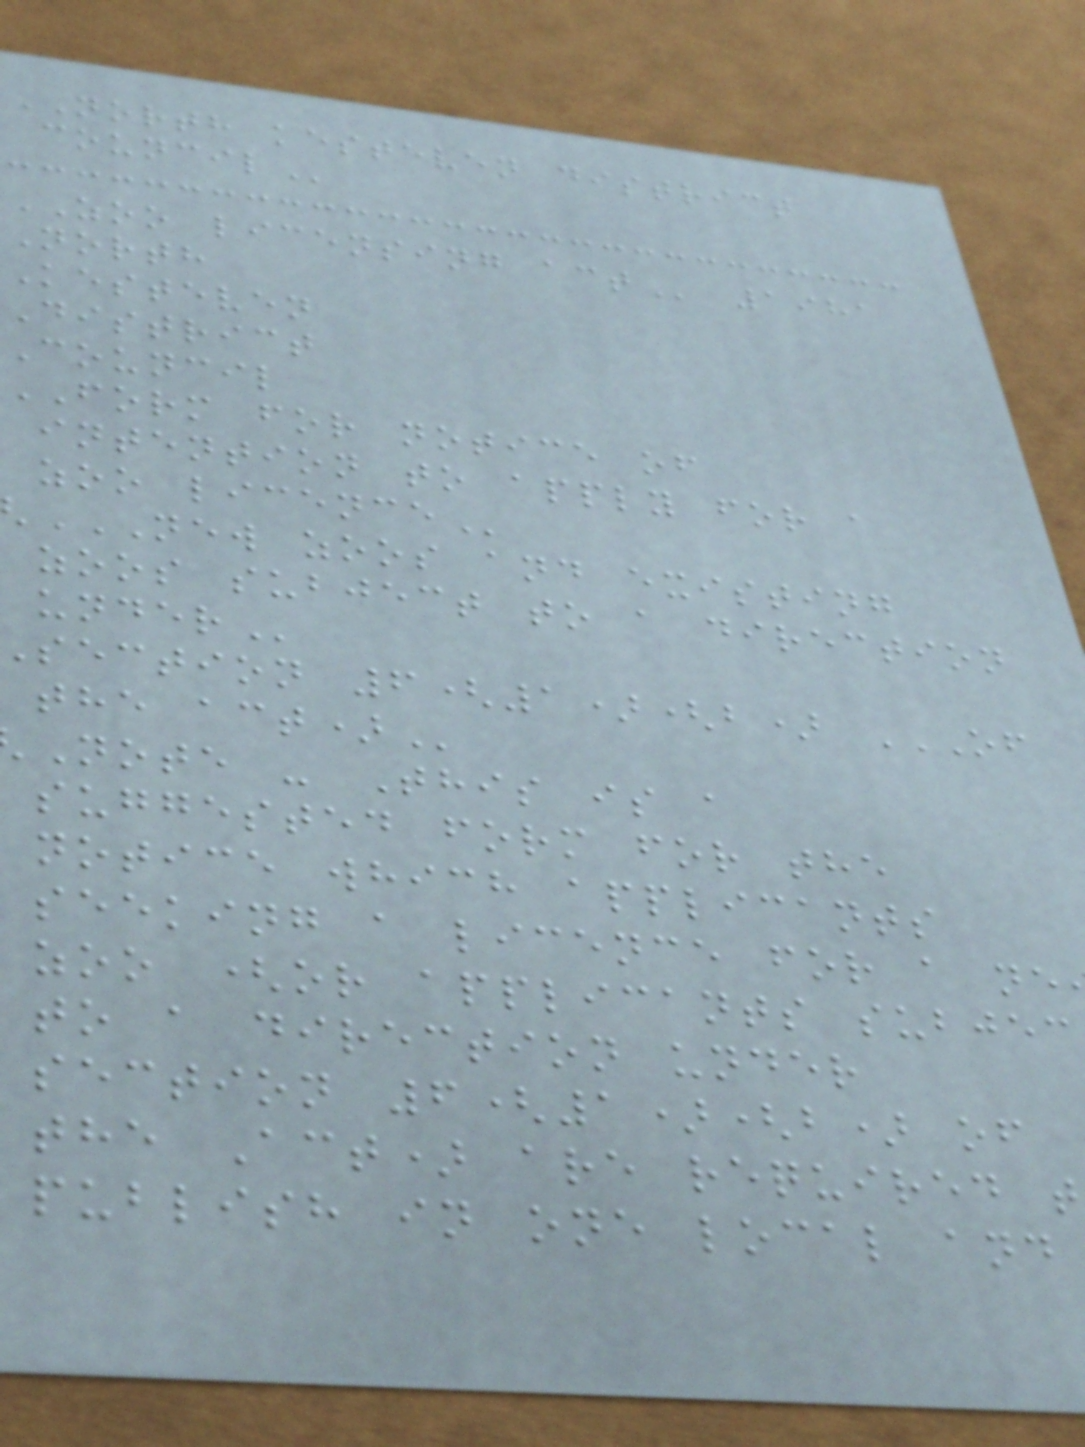NORTH kesteven district
ZOO licensing
north
kesteven
district
council
FORM for notice of
intention to apply for a
zoos subject to a direction
Note - This is a
suggested form for the
notice which applicants
seeking a licence for a ne
zoo (or applicants subjec
to a direction under
section 6(1)(b) of
the Act) are required t
publish in one local and
